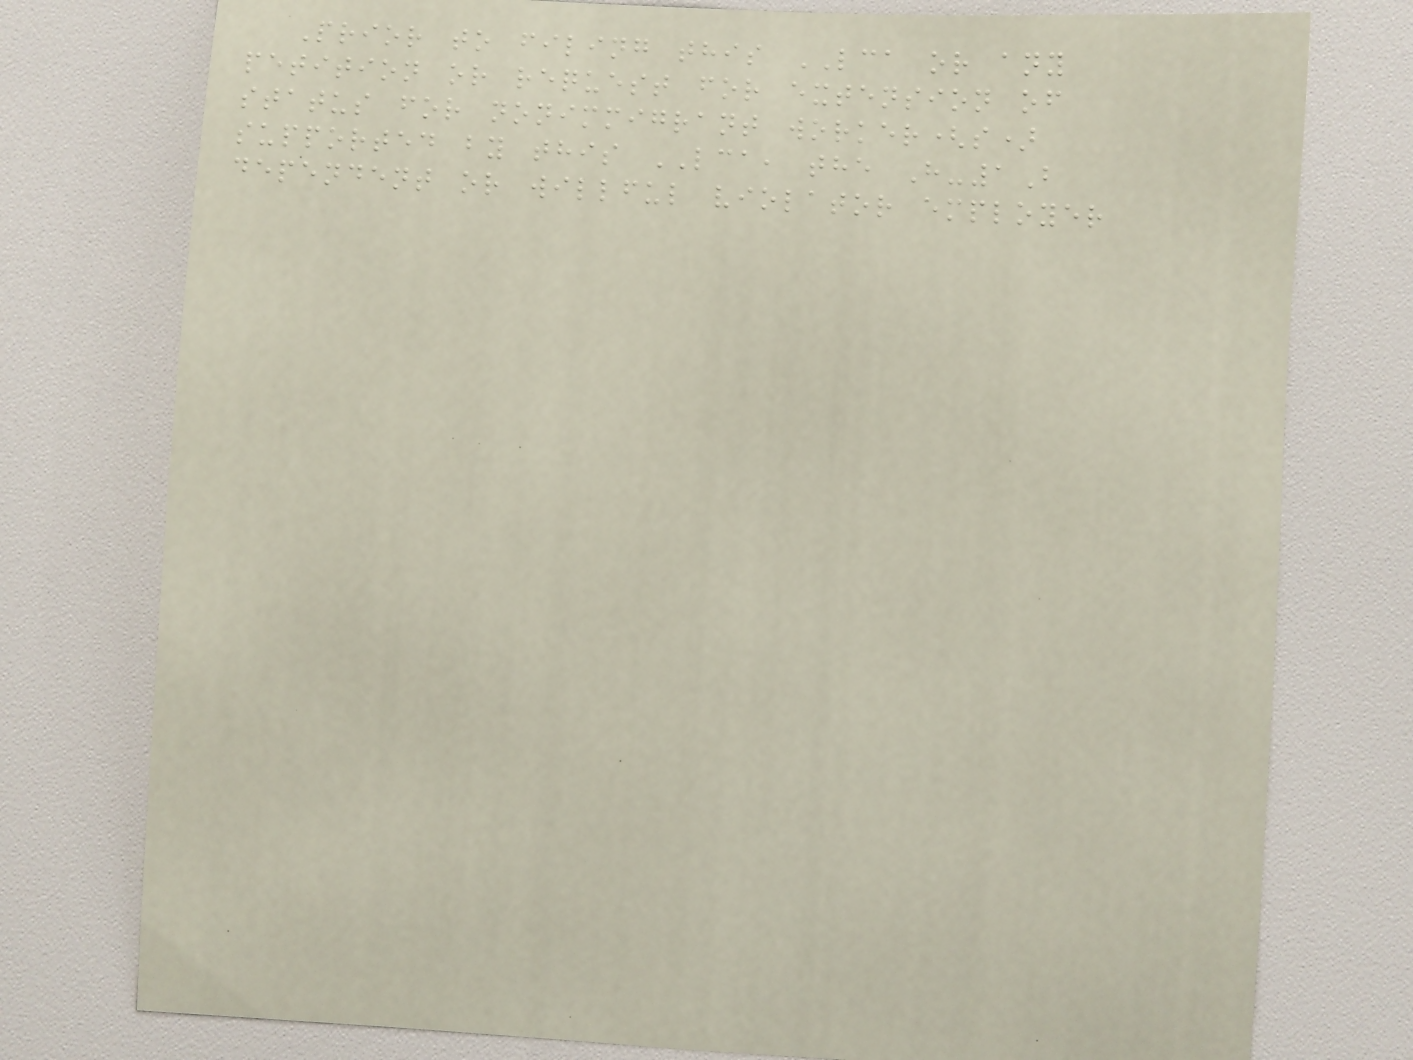Prior to filing this LCA or any
petition or request for extension of
status for nonimmigrant worker(s)
supported by this LCA, the H-1B
dependent or willful violator employer
